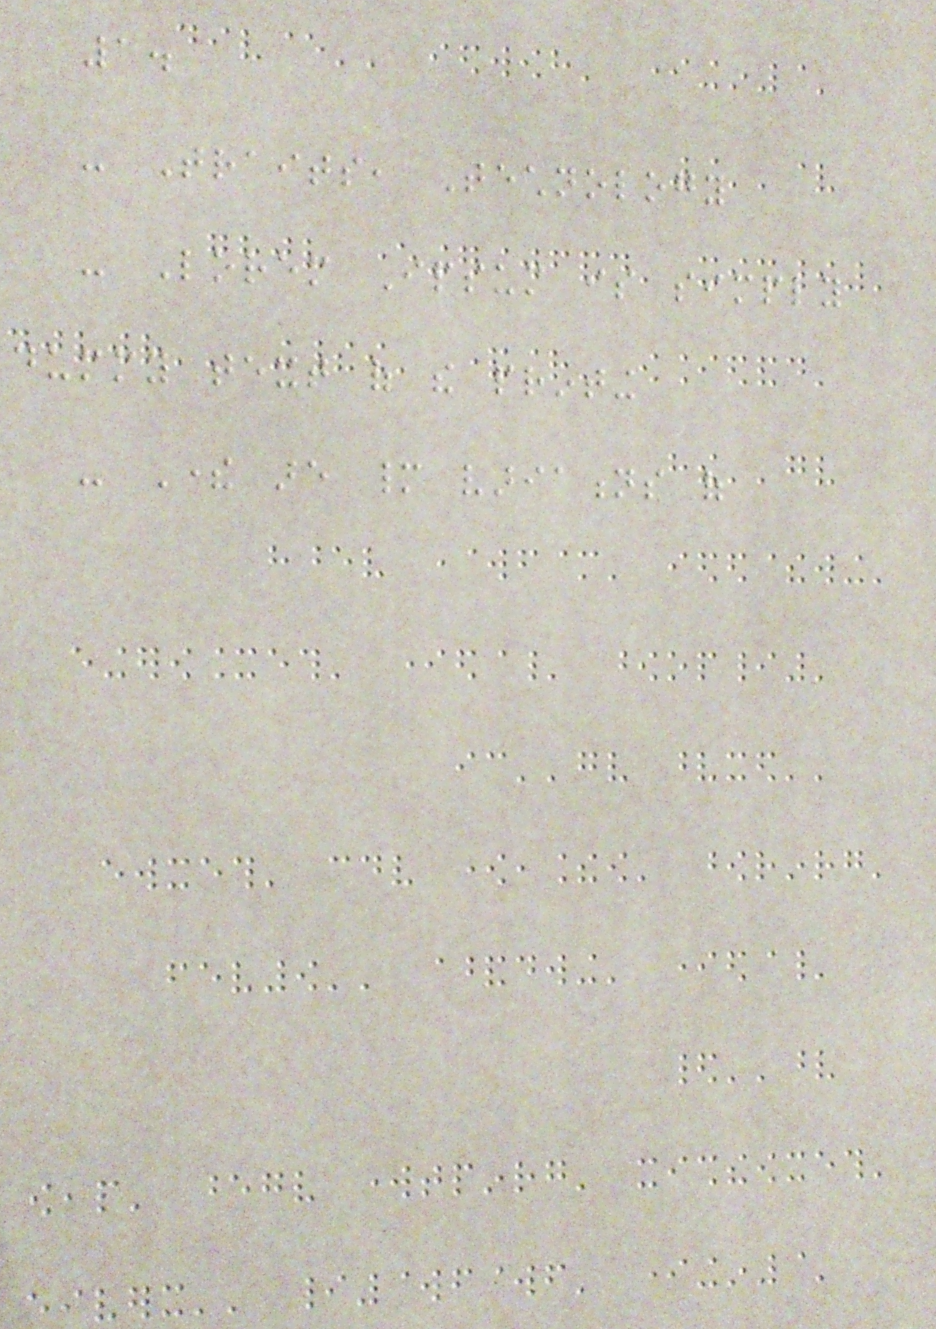1.
- Traits, Technology
- Lorem Ipsum is simply
dummy text of the printing
- There are many variations of
